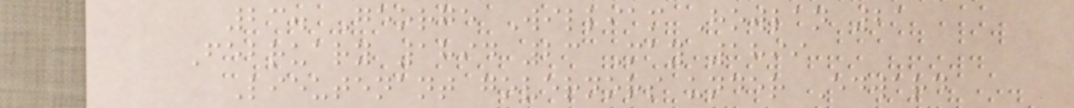23. George William Howlan 21
February 1894 23 May 1899
Lieutenant governors under Edward
